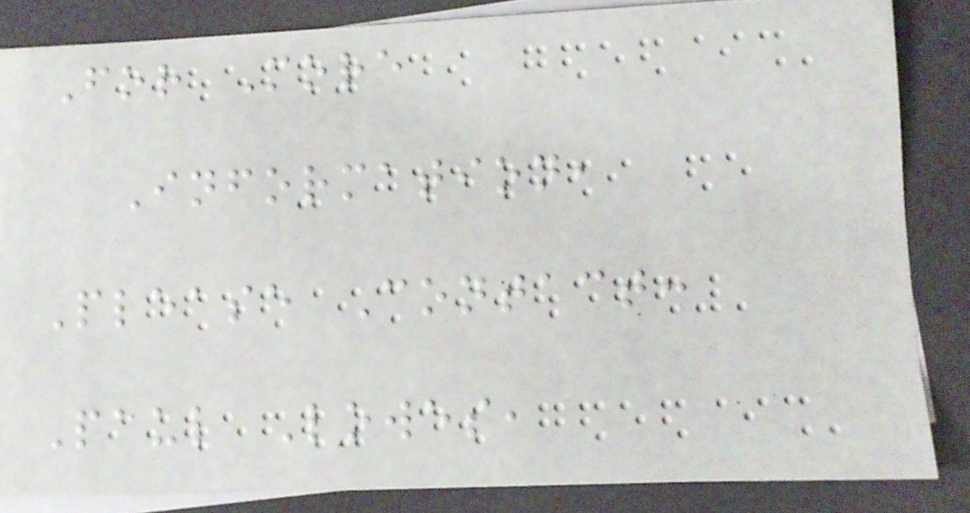For More
Information,
Please Contact:
Paul Lowes,
